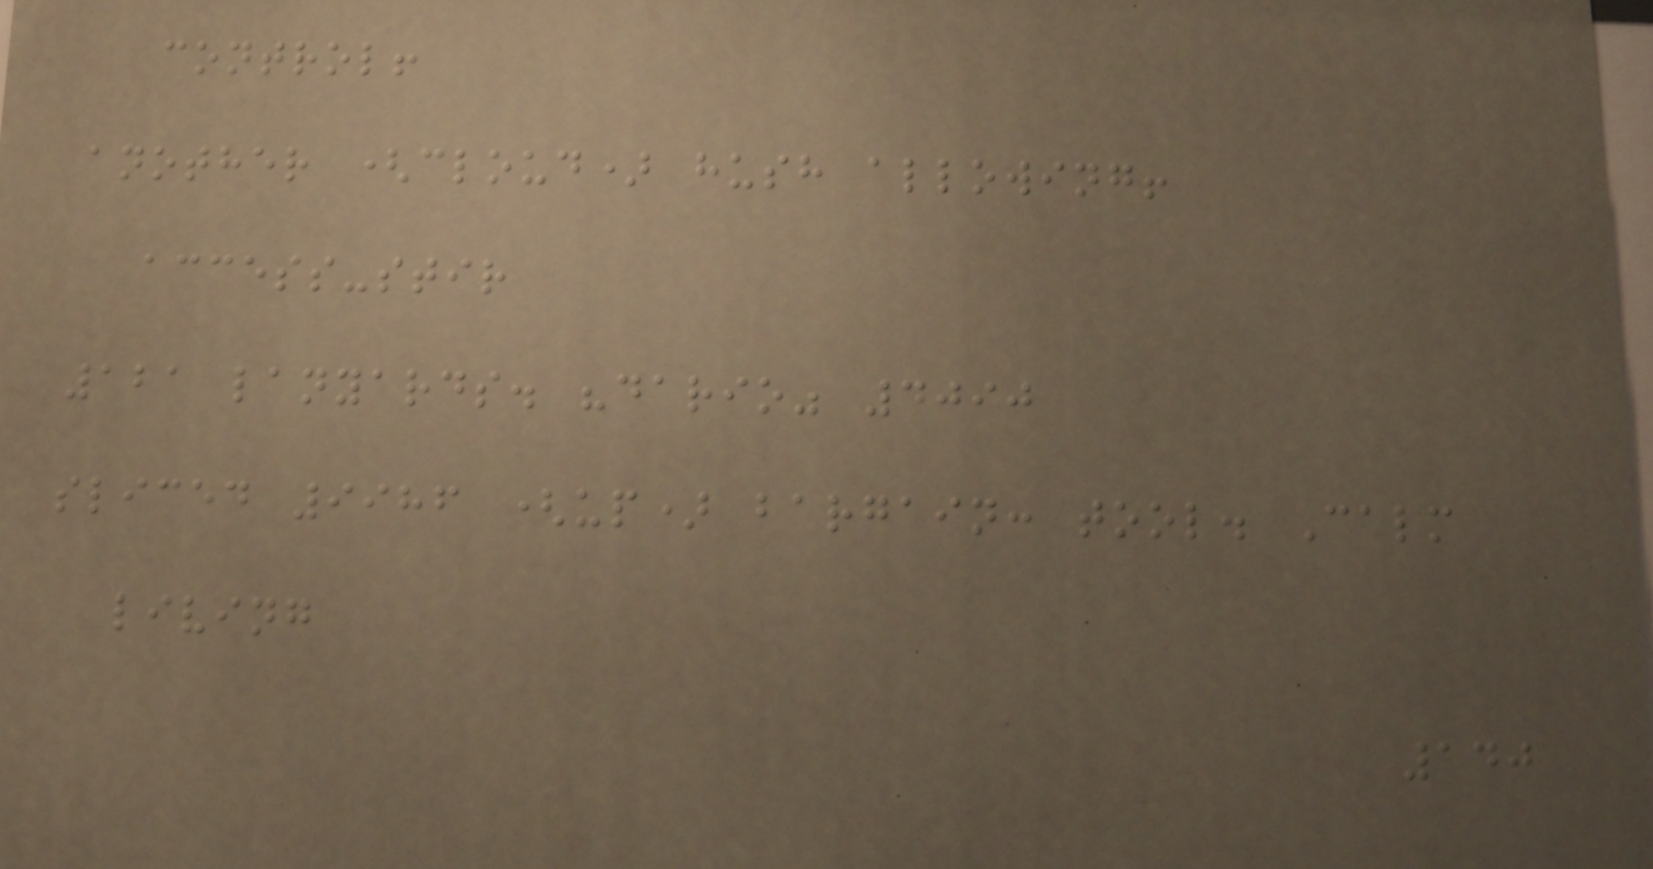control!
another (cloud) hush allowing!
access-stir
121 lanyards. "dario" 4090
sliced 9986 (up) bargain: tool. Calm
living
140
